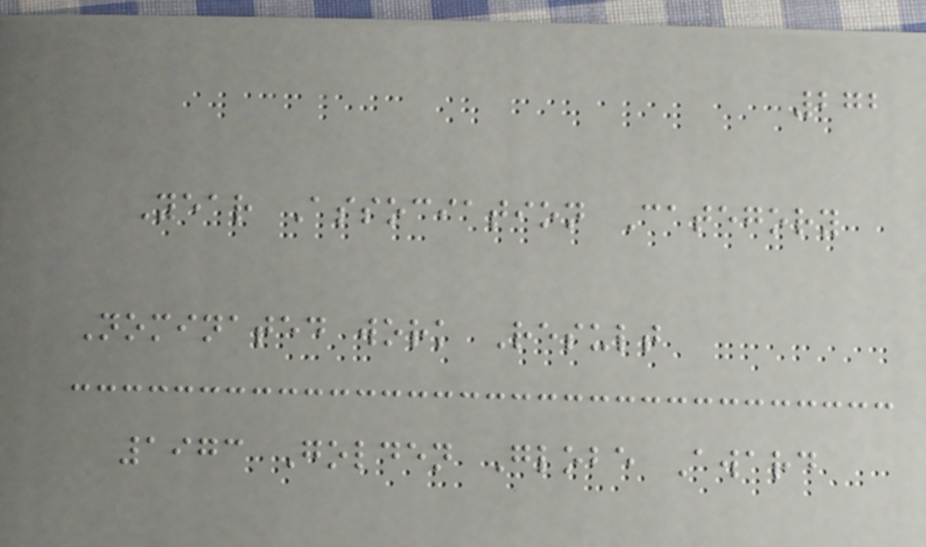272
Year Association Category
Nominated work Result
1973 Golden Globe Award
